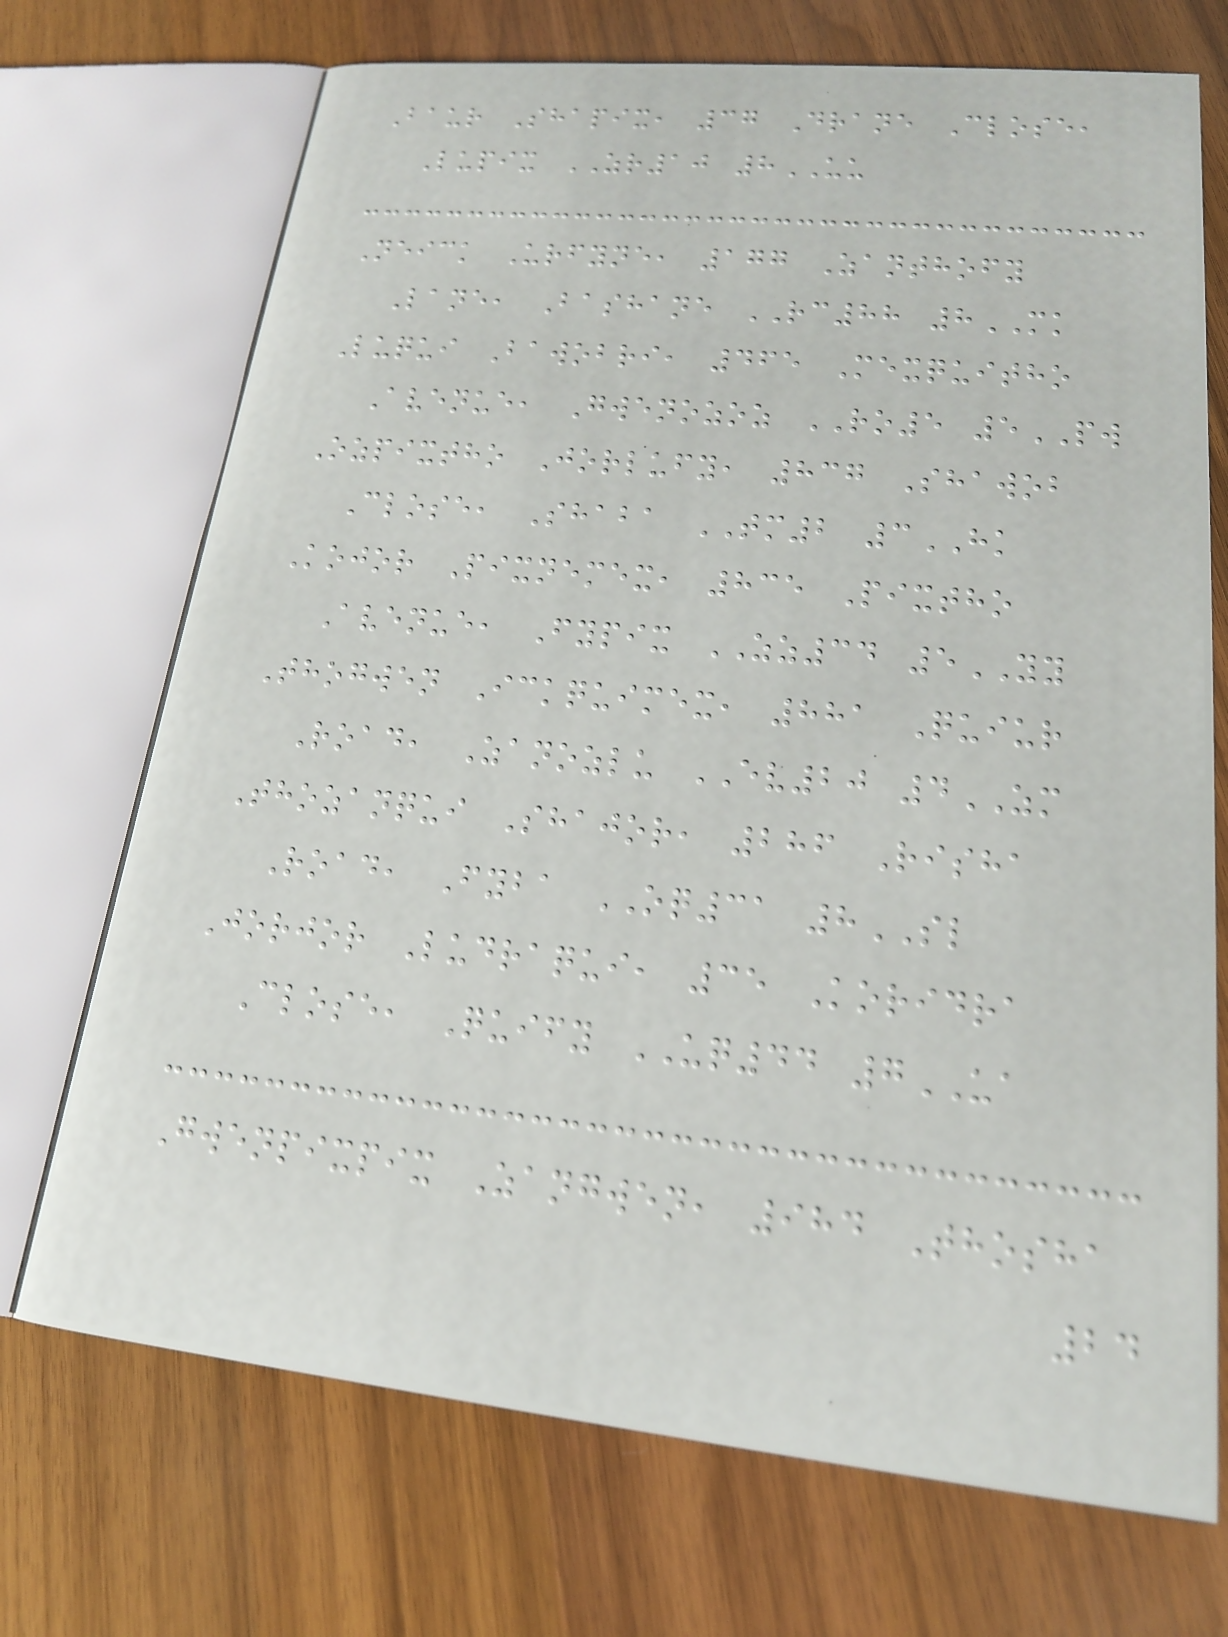Baur Shapix, 37 Drane Close,
Lupix ZR10 8UU
Neick Urfyne, 177 Zanthofy
Lane, Bashane RC88 8MK
Luqui Bawobri, 465 Mexquitho
Avenue, Gwenozoz RO5 5PW
Ozpixtho Jorlufy, 837 Shawob
Close, Shaba TM2 3HK
Kojor Pixnemex, 835 Pixtho
Avenue, Fypix ZZ34 5YY
Thogwen Ickquimex, 881 Quiur
Road, Zanozlu EV20 4ZM
Thozanqui Shajor, 286 Risha
Road, Fyba OQ31 8SL
Jorjor Ludraqui, 35 Koridra
Close, Quify UQ44 7UA
Gwenpixpix Zangwen, 984 Thosha
24
